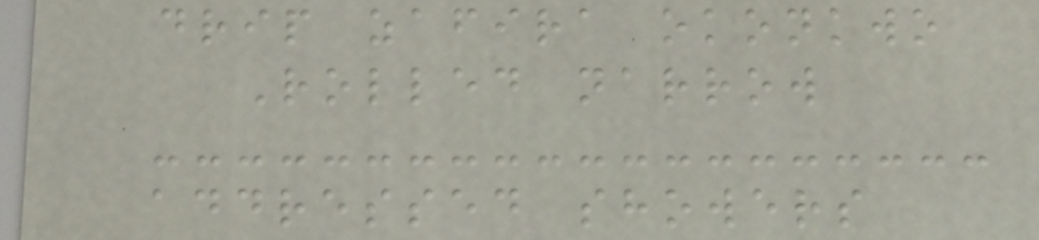drip zafira okonkwo
Rolled narrow
addressed showers
